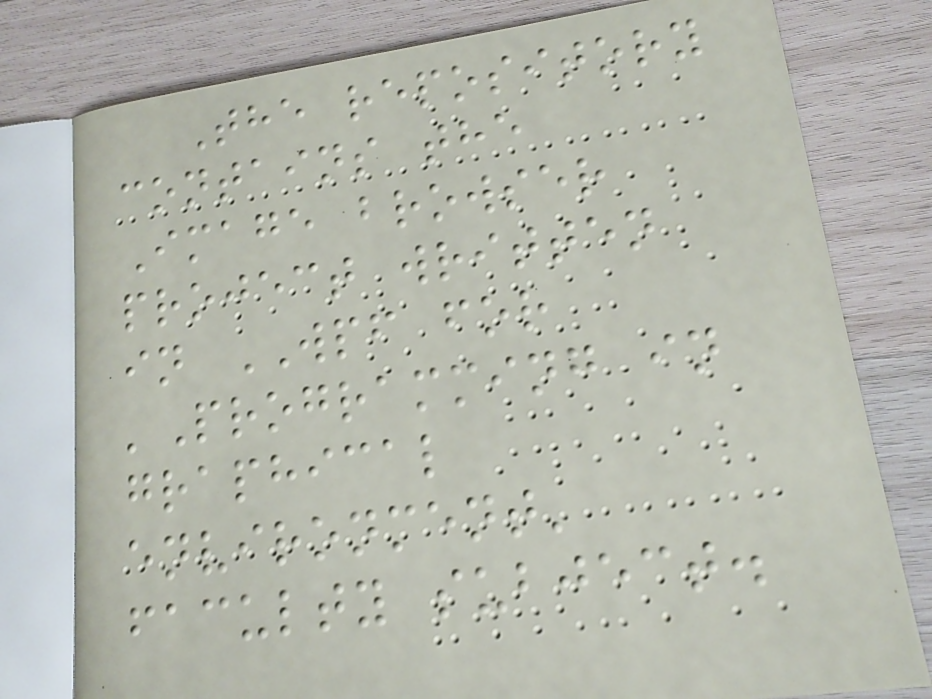The repository
contains the
Image browser
project written
in WPF for
'Programming in
graphical
environment'
faculty subject.
